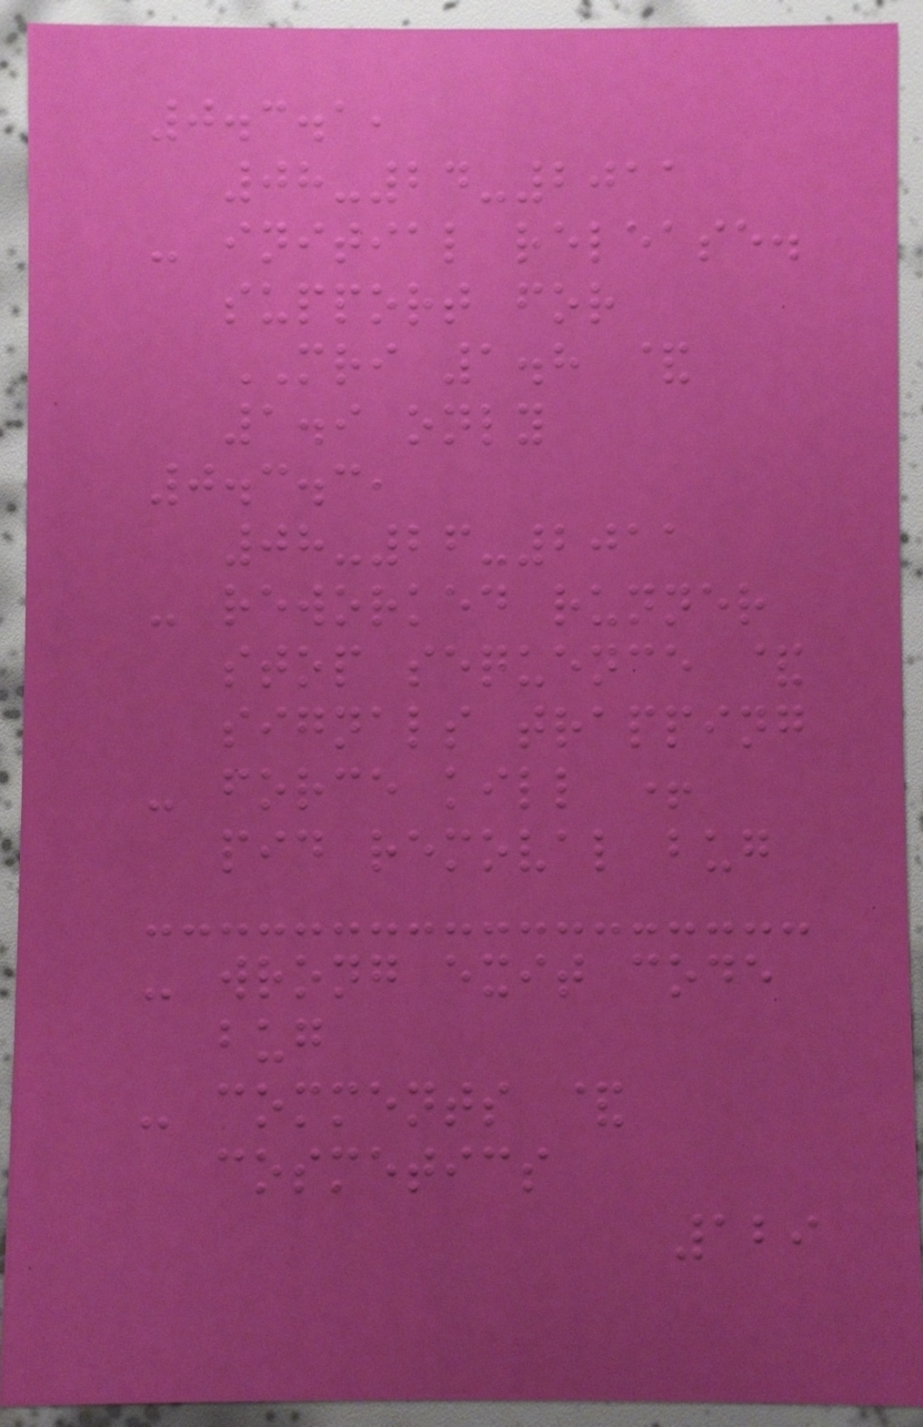0.3.1,
08-24-2011
- initial release.
support for
MRI 1.8 &
1.9 only
0.3.3,
08-26-2011
- reworked runner
stop sequence &
signals trapping
- force kill +
pid removal bug
- wrong exit code
bug
- comments &
cosmetics
129
